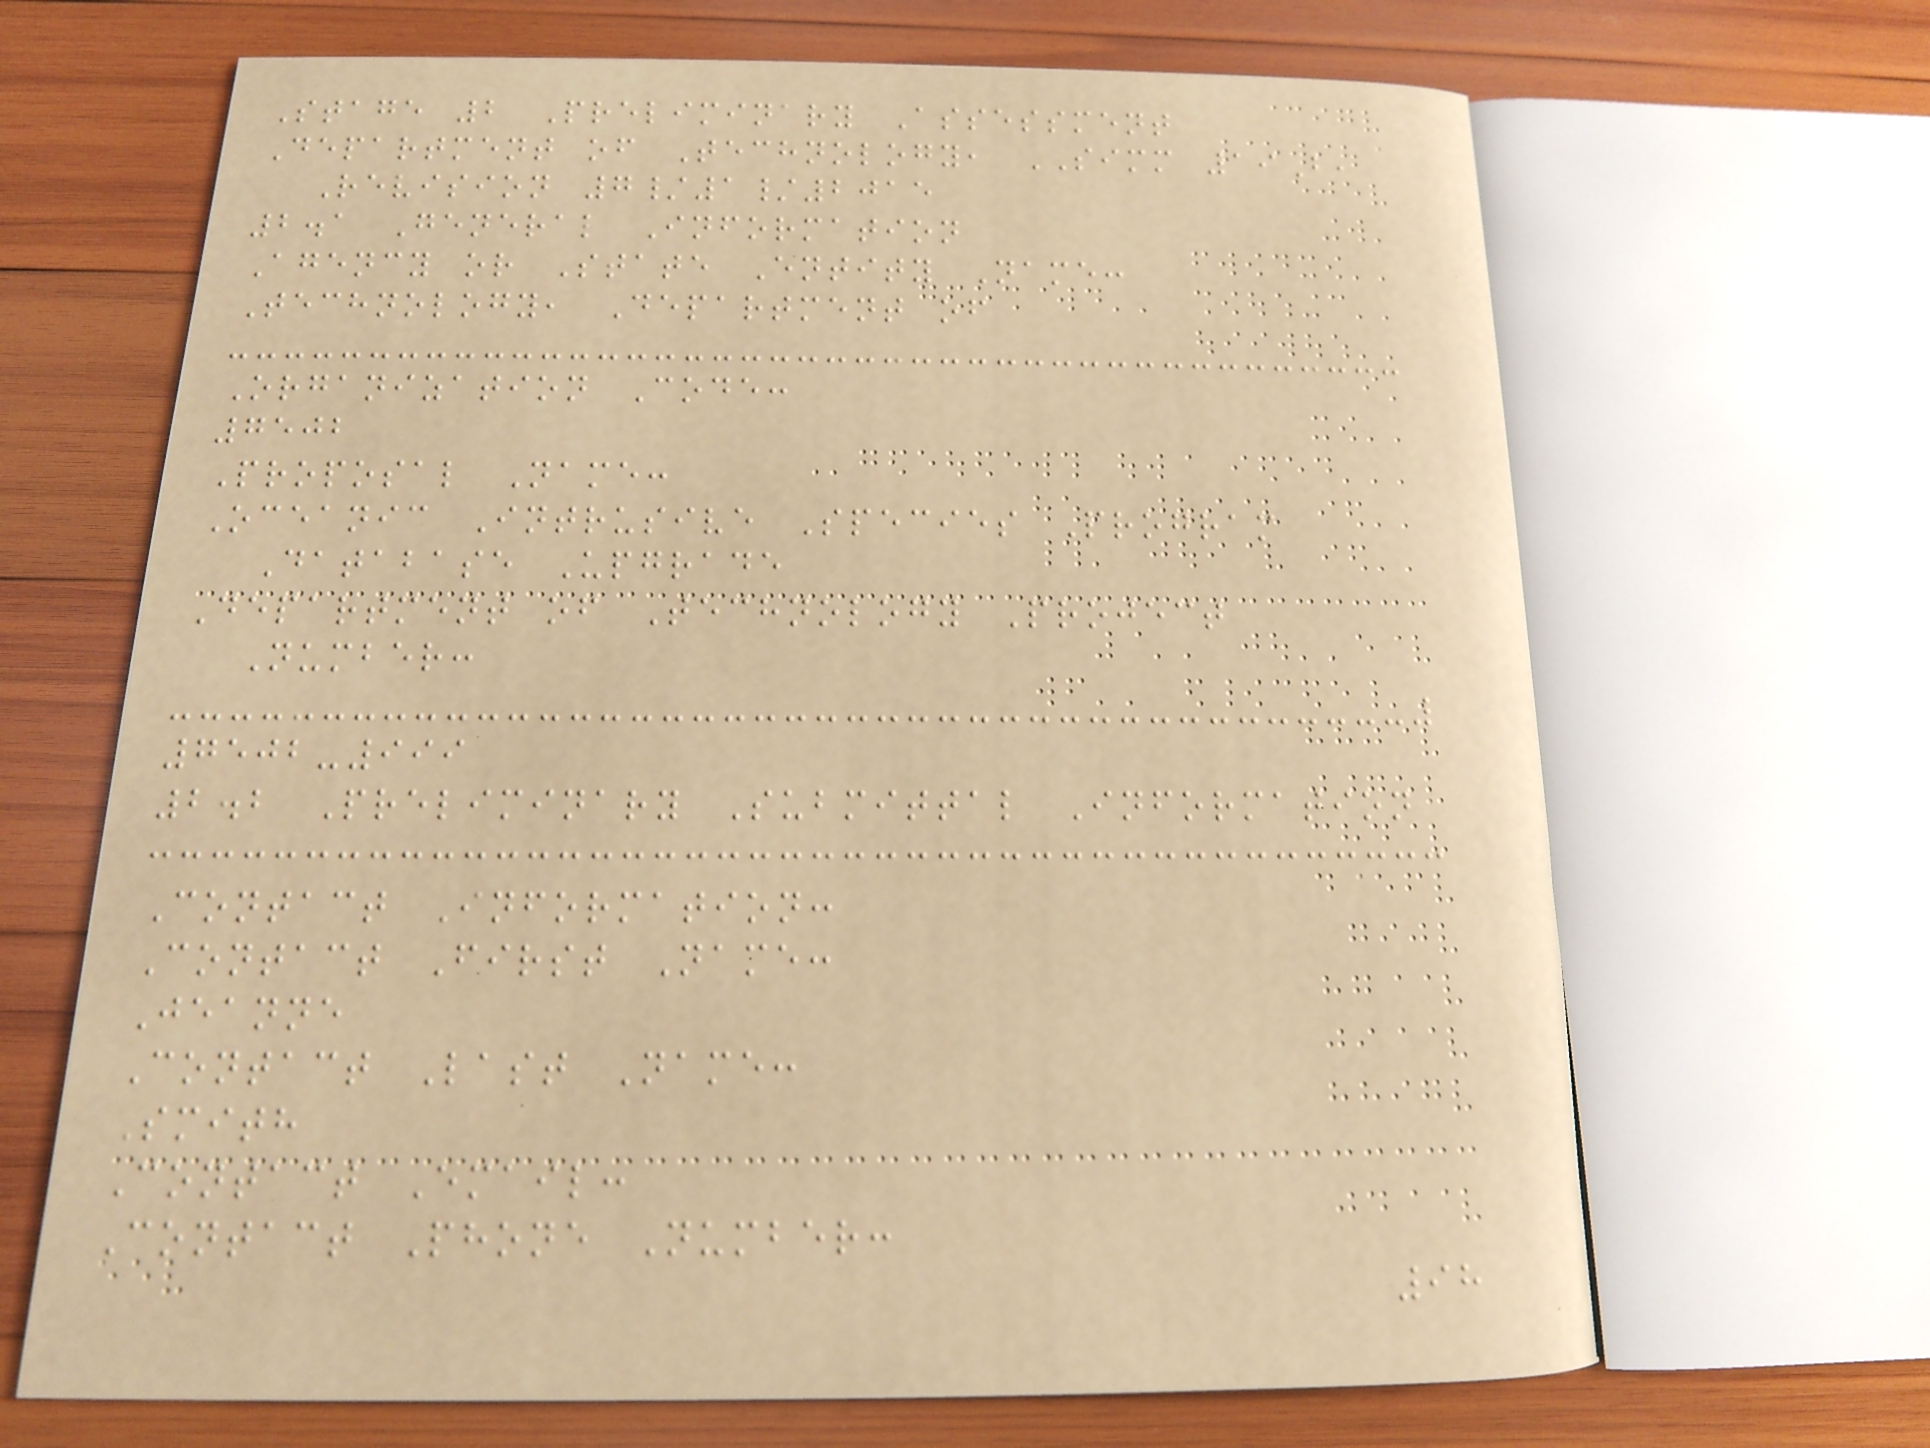Stage 2 Preliminary Assessment
Department of Technology, SIMM 19B,
Revision 7/1/2015
2.1 General Information
Agency or State Entity Name:
Technology, Department of
Organization Code:
7502
Proposal Name:
Oceanic Intrusive Species Program
Database Upgrade
Department of Technology Project
Number:
7502-999
2.2 Preliminary Submittal Information
Contact Information:
Contact First Name:
Jeanne
Contact Last Name:
Smith
Contact Email:
Contact Phone Number:
98
